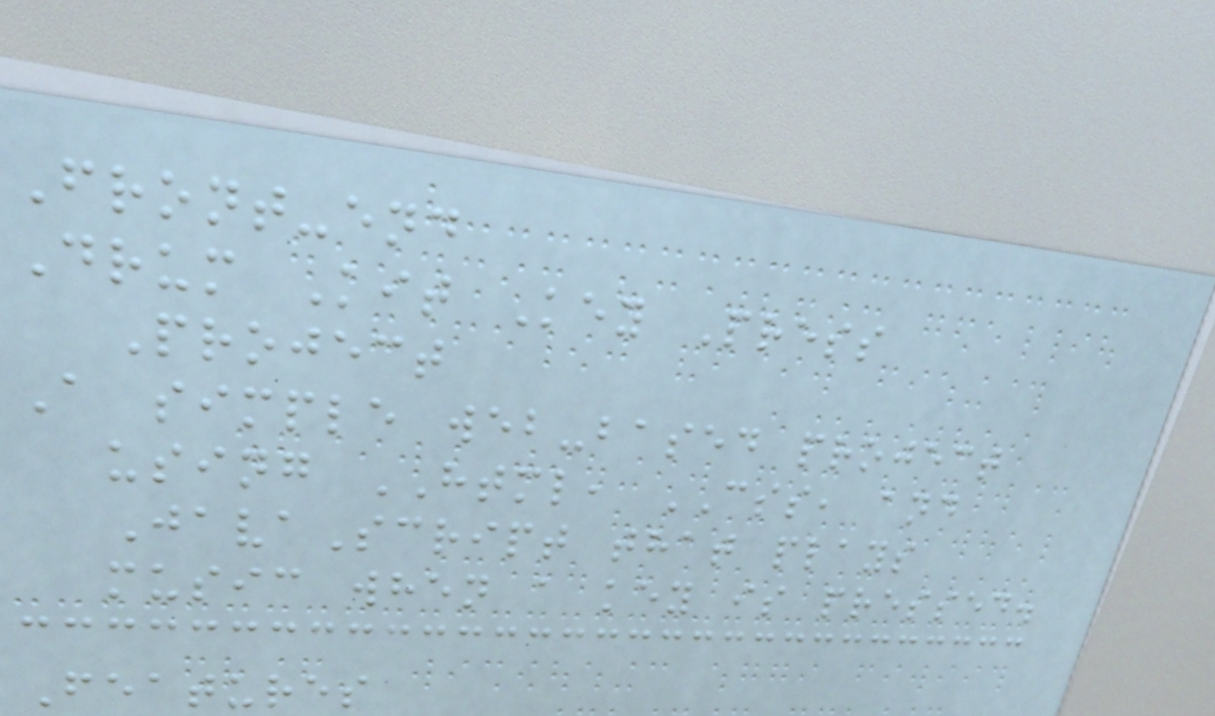Front-end
Drum Kit Key Press
Project
A simple web-based project
using HTML, CSS, and
JavaScript that plays
music when a key is pressed.
Features
